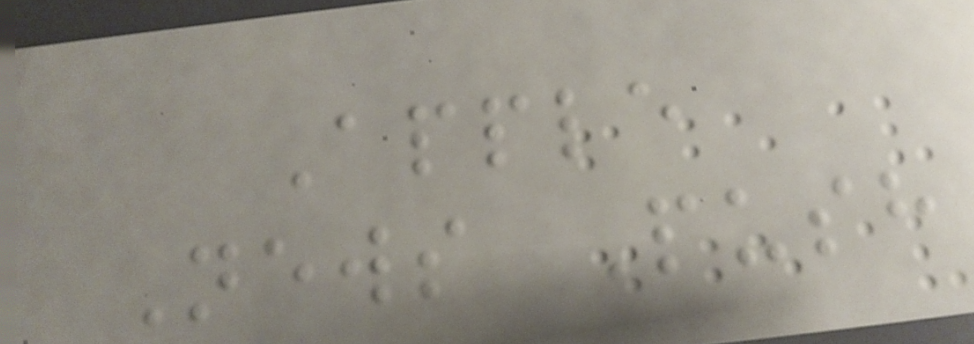Apple
News Push
